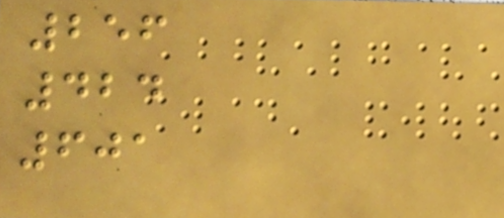256
424
601
